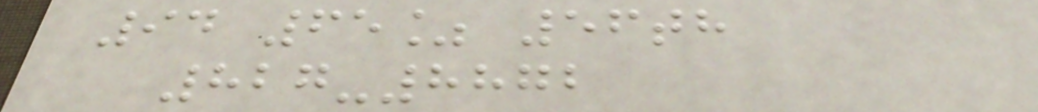94 65% 56th
827-8872
